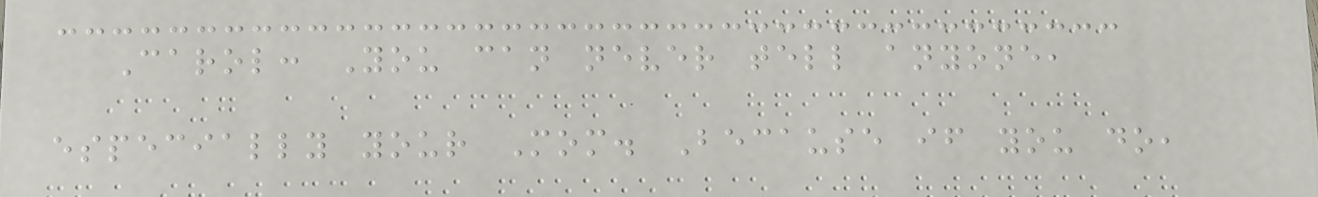Carol: You can never tell anyone,
especially your Mom. Because if you do,
